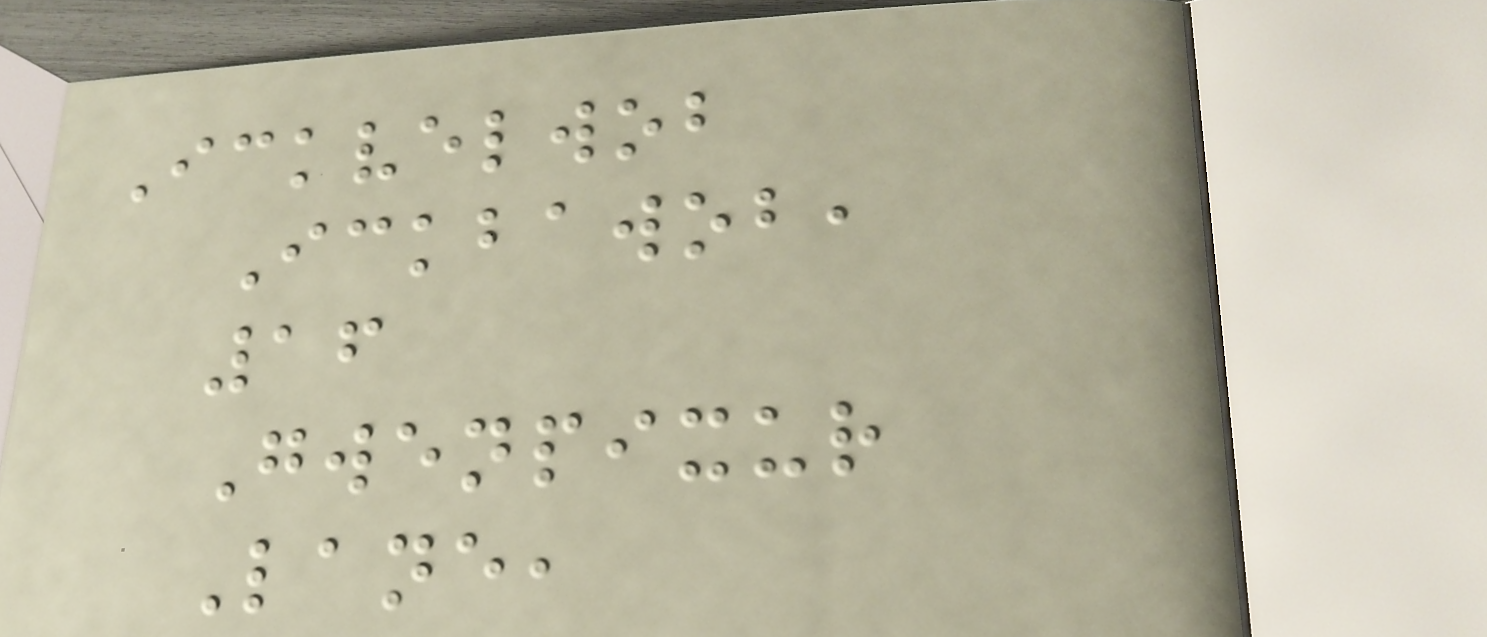Ickvelwob
Ickbawob,
16
Gwenpixur
Lane,
